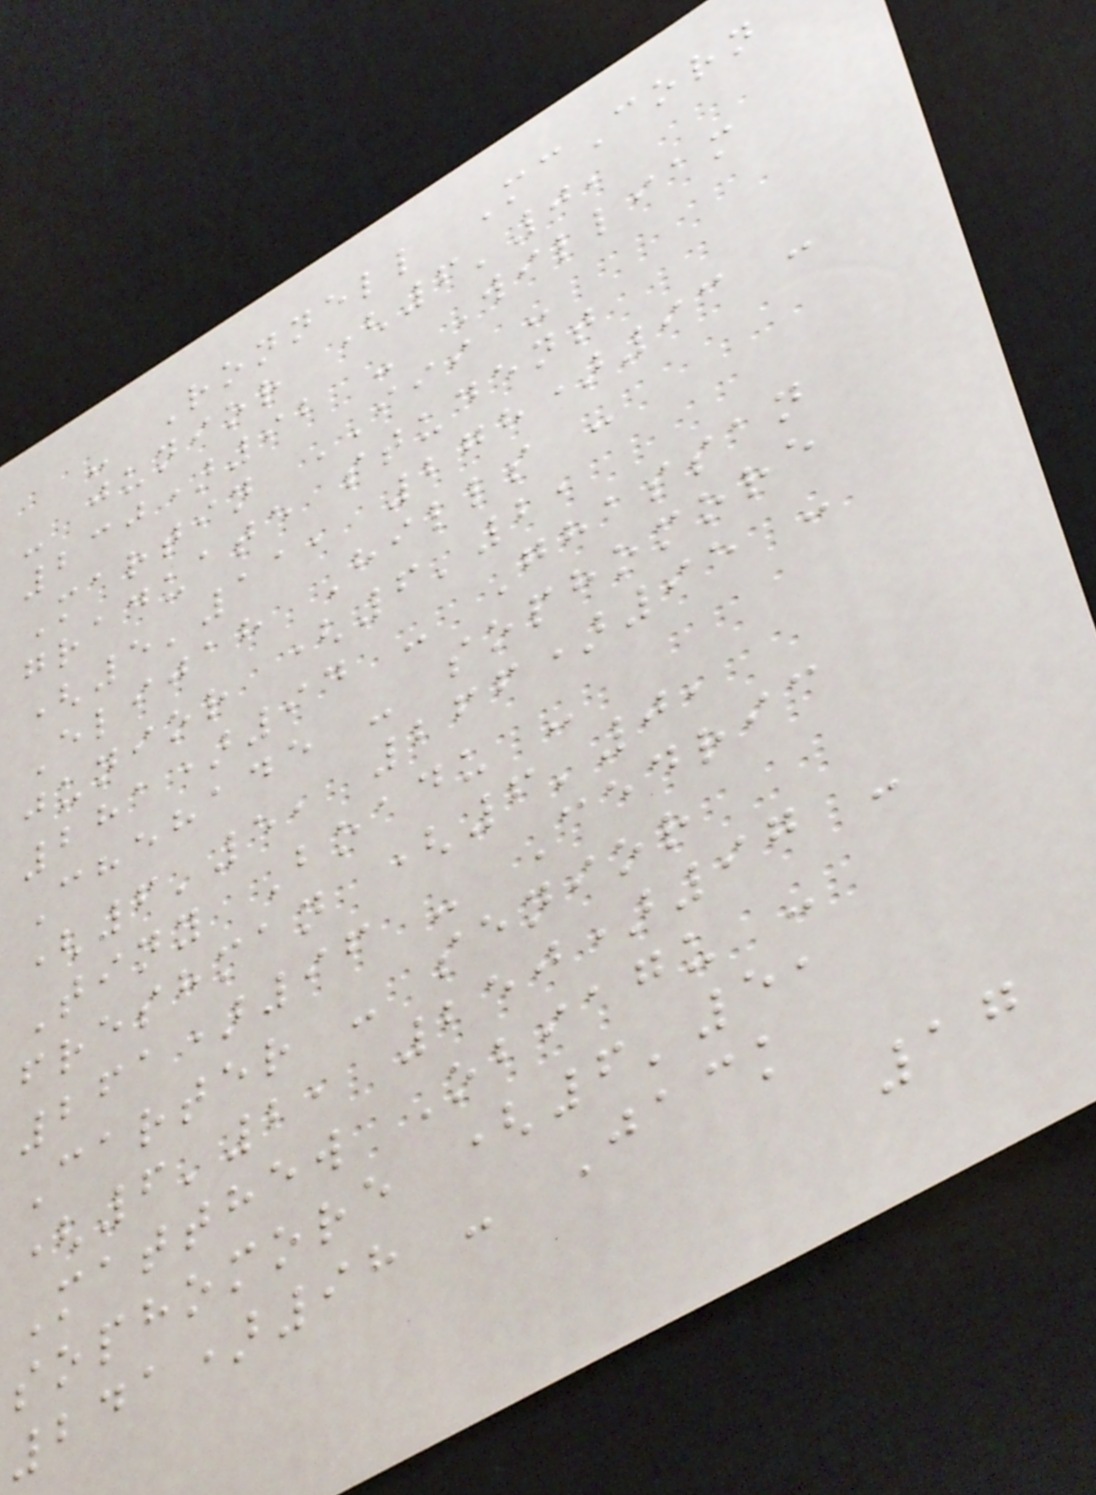- Ronnell McCorn
- junior (6'0,
230)92 - William
Martin III -
graduate student
(5'11, 278)93 -
Elijah Hills -
junior (6'2,
281)94 - Ghassan
Chehade - sophomore
(6'5, 266)95 -
Tiny Boadu -
freshman (6'0,
261)96 - Cedric
Carter - senior
(6'2, 250)97 -
Matthew Obiagu -
sophomore (6'5,
241)98 - Jack
17
